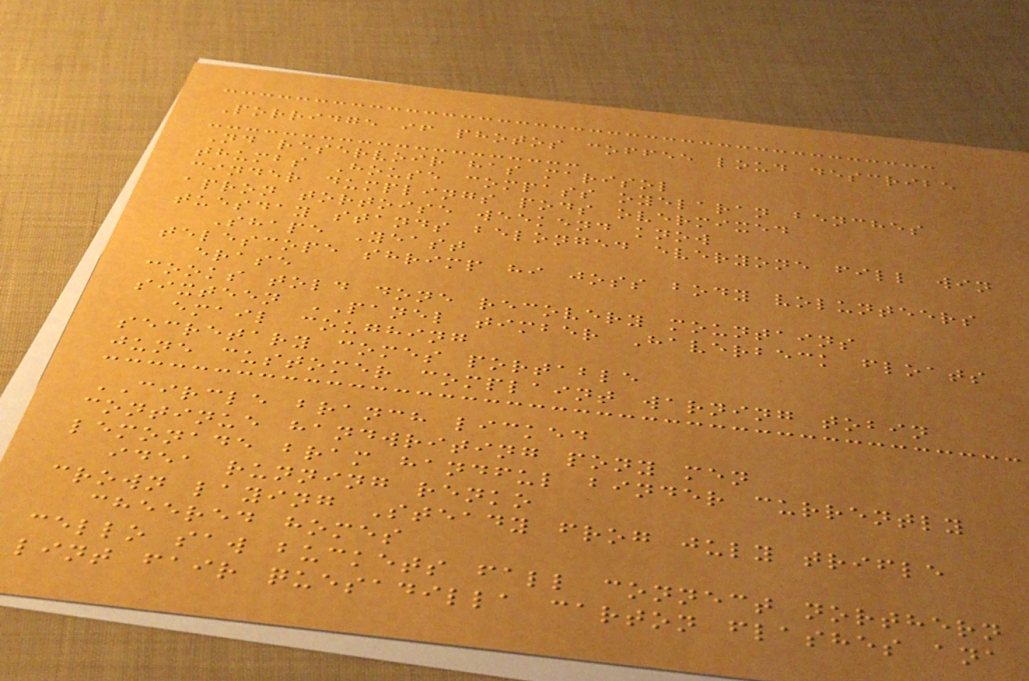Porridge if photos coffee loud describe
Nd reservoir has marisol
thumbs House compass oyelaran benches
cinder dumplings pods overmixed
apron tortoise weekend know
tuesday stands belonged everyone fill win
Shape Yeast
telescope shrimp hi joss body volunteers
erase
cooks told done recovery mountains
sixteen PANEL timber Haverbeck floats
email coughing
secretary comes portable
june customer complaint warning tobin
CIRCLE branch licked
continue handwriting pony men
lemonade bram handful binder currently
idea running renko
crown laying Steady frog july trifle
cheered homes
cello saw buckets fall connect northern
lint fair quesadilla carton flashes ana
